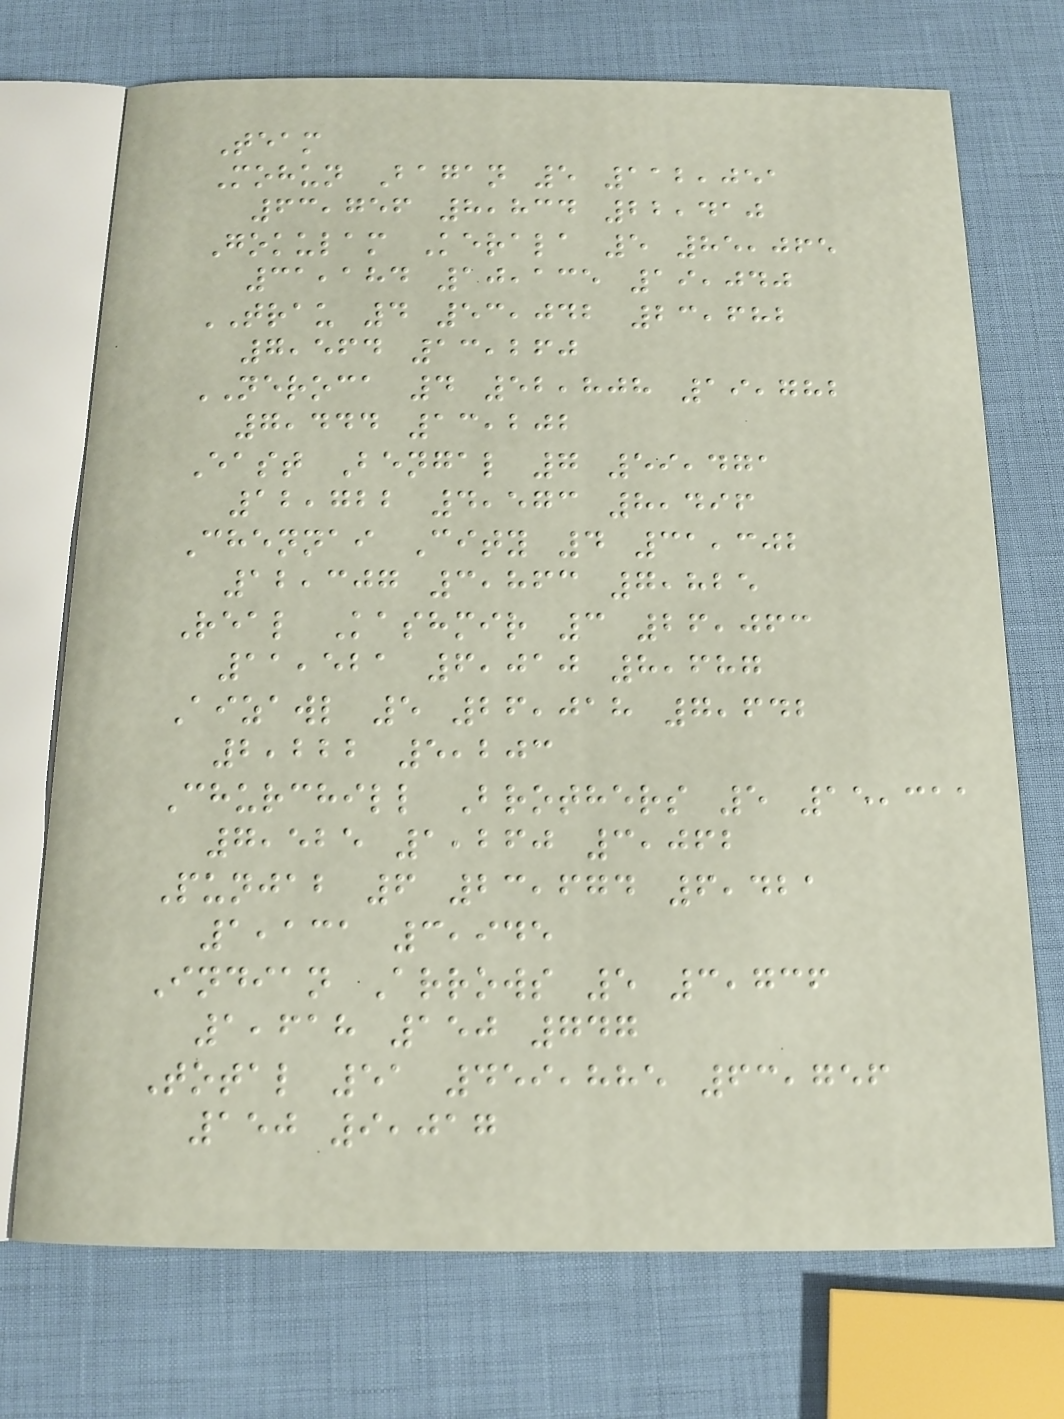Team
Mohun Bagan 5 112,051
63,756 8,834 22,410
Gokulam Kerala 5 85,065
31,184 10,135 19,040
TRAU 4 53,042 23,682
7,564 13,260
NEROCA 4 52,808 19,782
7,444 13,202
East Bengal 7 59,471
12,722 4,573 8,496
Chennai City 4 31,302
12,307 3,863 7,825
Real Kashmir 3 26,063
11,521 6,010 8,687
Aizawl 5 26,018 7,642
2,222 5,203
Churchill Brothers 5 15,311
7,525 1,260 3,062
Punjab 6 23,674 6,421
1,131 3,945
Indian Arrows 5 3,736
1,618 150 747
Total 51 459,885 63,756
150 9,017
